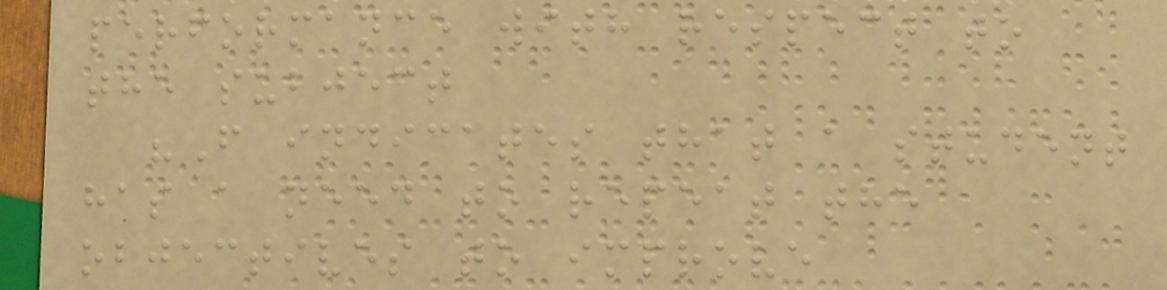performance with respect to
the subject
"F indicates that a student
has a need to repeat the
objectives to improve
